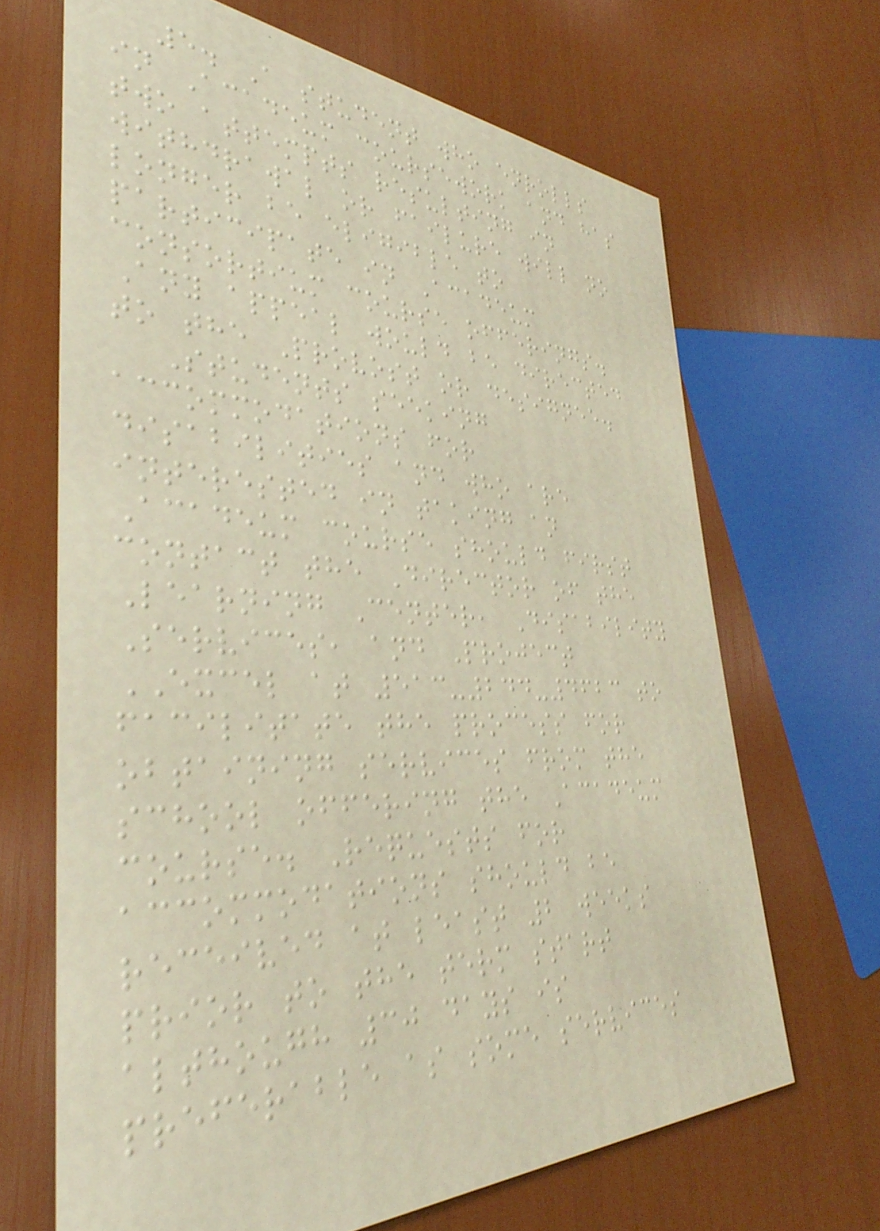5. A student who enrolls
in Acadeum coursework and has
two attempts resulting in
withdrawal or failure will no
longer be eligible to
participate in Acadeum
consortium course offerings.
Any appeal would be directed
to the Provost or designee.
Students seeking
accommodations for
disabilities and who are
interested in taking an
Acadeum course should first
contact the Director of the
Learning Center, Disability
Services, and Project
EXCEL at 513-244-4623 to
facilitate the process for
obtaining services from the
school offering the Acadeum
course. Requests for
accommodations should be
received at least 2 weeks
prior to the term start
although 30 days is
preferable as some services
